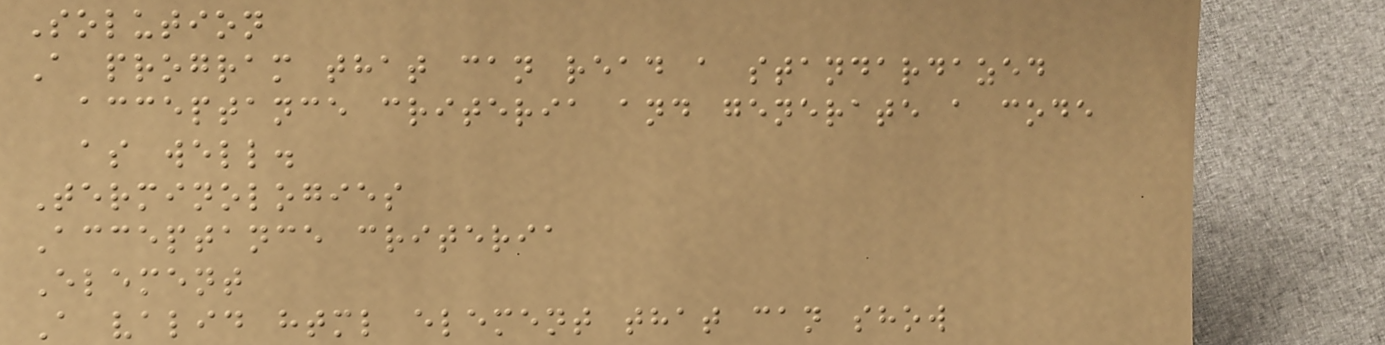Solution
A program that can read a standardazed
acceptance criteria and generate a code
as well.
Terminologies
Acceptance criteria
Element
A valid html element that can show
